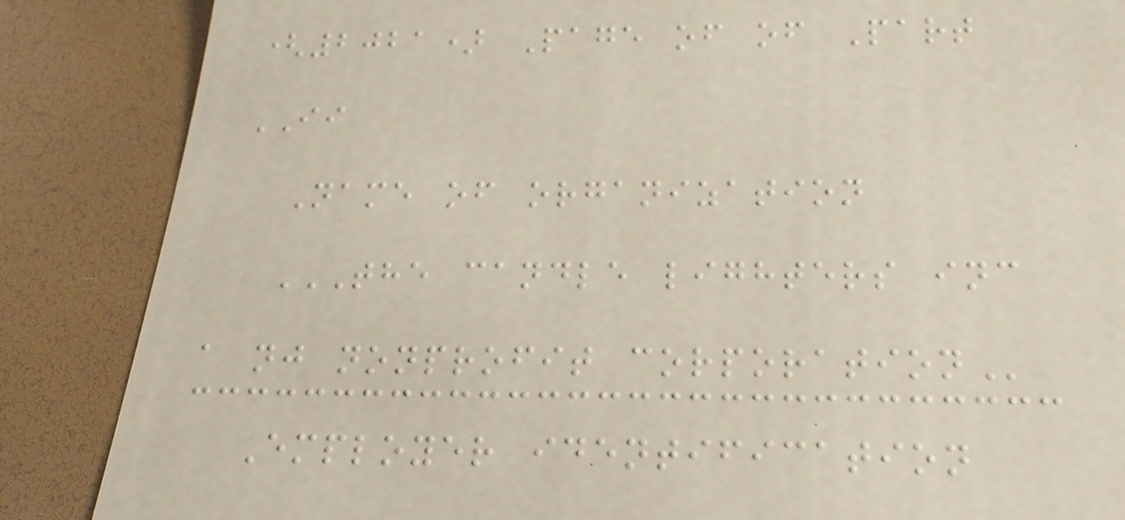(2021) Page of of Part
II
Name of organization
THE CANDLE LIGHTERS INC
A NJ NONPROFIT CORPORATION
Employer identification
